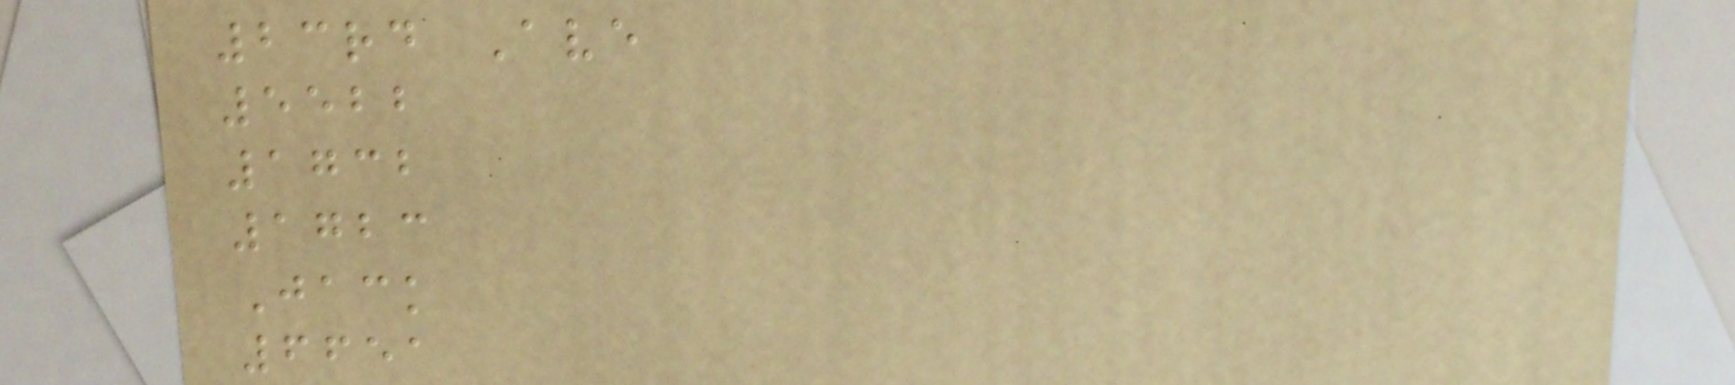23rd Ave
5522
1732
1723
Jack
6651
